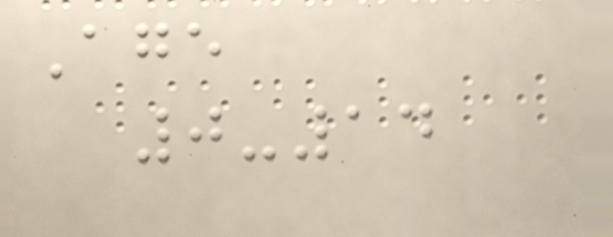Age
0-14
